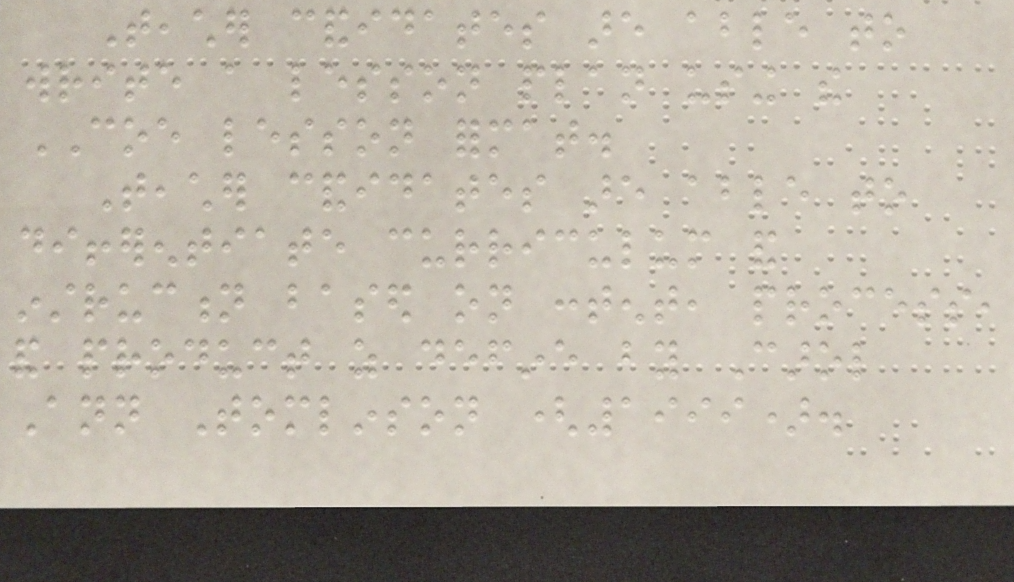Teacher candidates are able to
write a lesson plan using the
COE lesson format.
Teacher candidates are able to
differentiate curriculum and
instruction based on content, process,
and product as define by Carol
Ann Tomlinson (1999).
